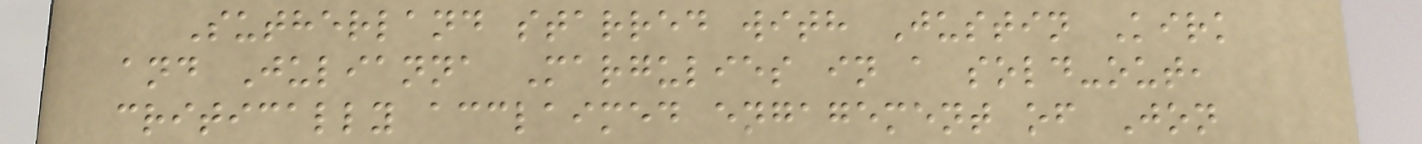Sutherland starred with Justin Kirk
and Julianna Margulies in a sold-out,
critically acclaimed engagement of Jon
